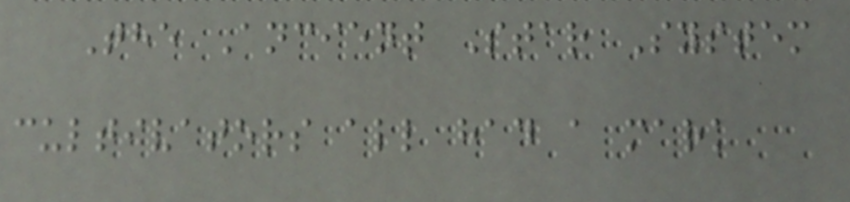The Ancient Star System
cultivators all had a mark
